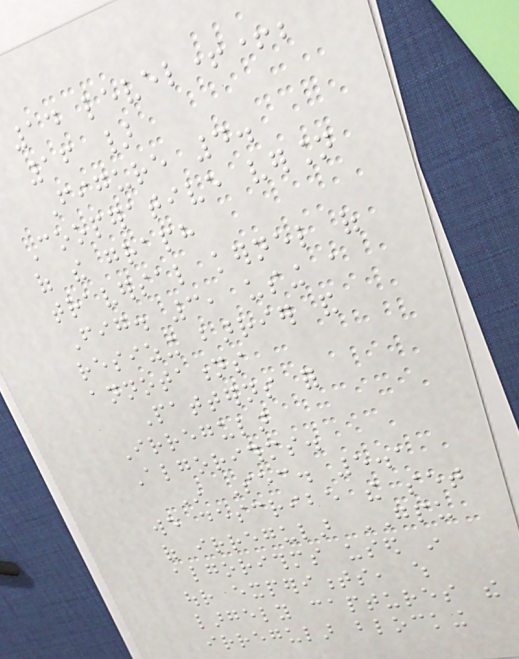14 level++;
16 }
Figure 4.
Cooperative version
of the graph
traversal kernel of
Fig. 3, using a
resizing barrier and
annotations
Patterns for
Irregular
Algorithms.
In Sec. 5.1
we describe the set
of irregular GPU
algorithms used in
our experiments, which
largely captures the
irregular blocking
